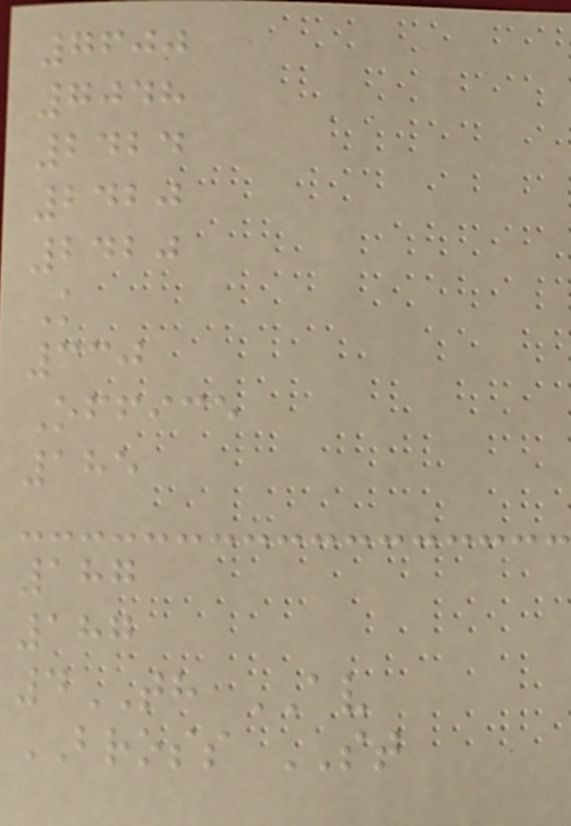7600
7048
2424
2420
2420
K
330
Office
185
187
187
4TH AV
BROSS ST
